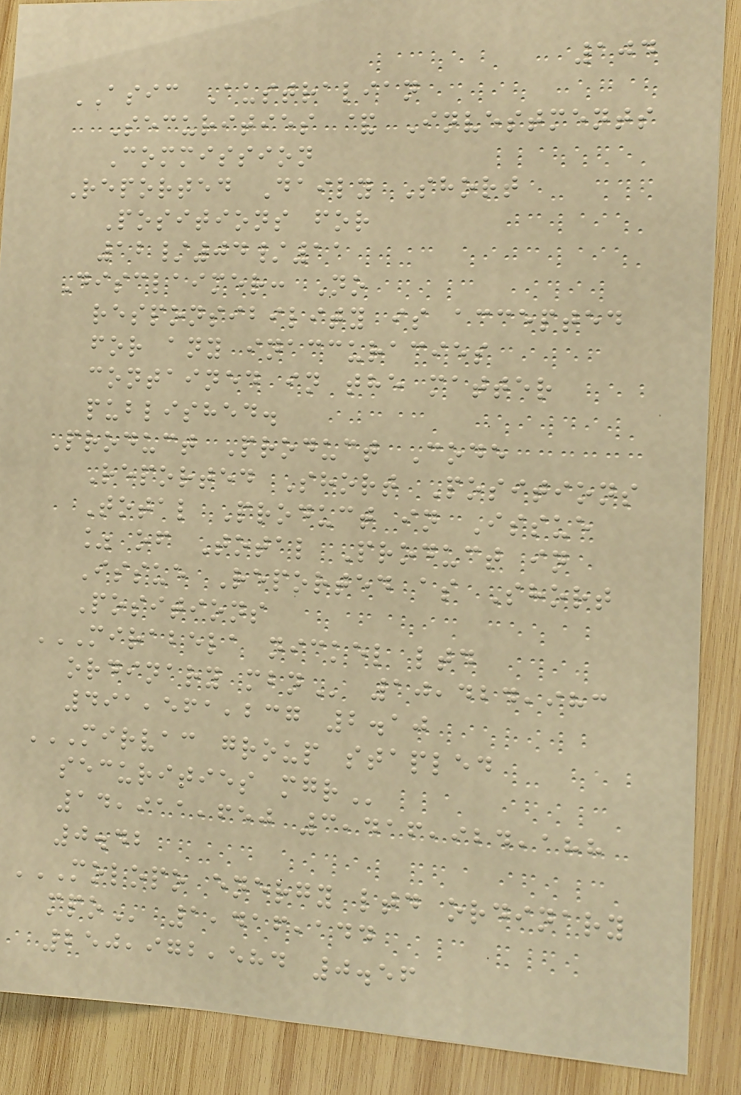104
ASIC Australian
Securities & Investments
Commission
Reported Daily Short
Positions for
12/04/11
Disclaimer: No
responsibility is accepted
for any inaccuracies
contained in the matter
published.
Product Product Code
Reported Short Positions
Total Product in Issue
% of Total Product in
Issue Reported as Short
Positions
MIRABELA NICKEL LTD
ORDINARY MBN 10,424,983
491,561,237 2.10
MIRVAC GROUP STAPLED
SECURITIES MGR
14,911,650 3,416,924,188
0.42
MOLOPO ENERGY LTD ORDINARY
MPO 1,416,144
250,972,584 0.56
